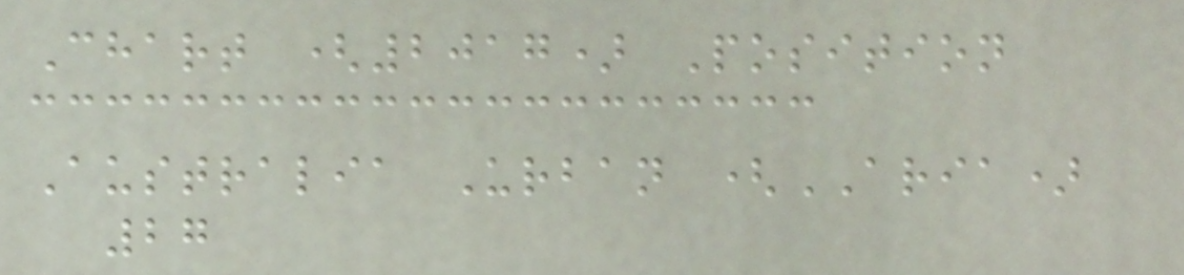Chart (2017) Position
Australia Urban (ARIA)
27
